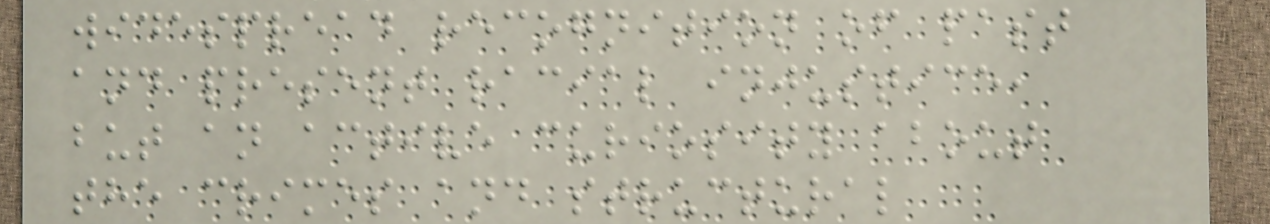widespread recognition of past
and present racial injustice,
but an active curiosity about
the crimes and structural
